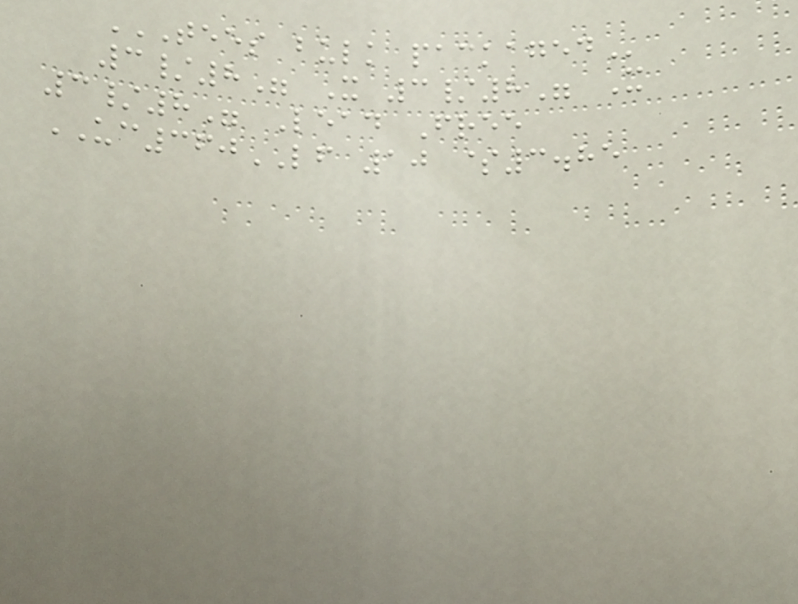TEES BULK PACKAGED
3/8" X 3/8" X
3/8" Lead Free
UC360LF 10 $3.85
